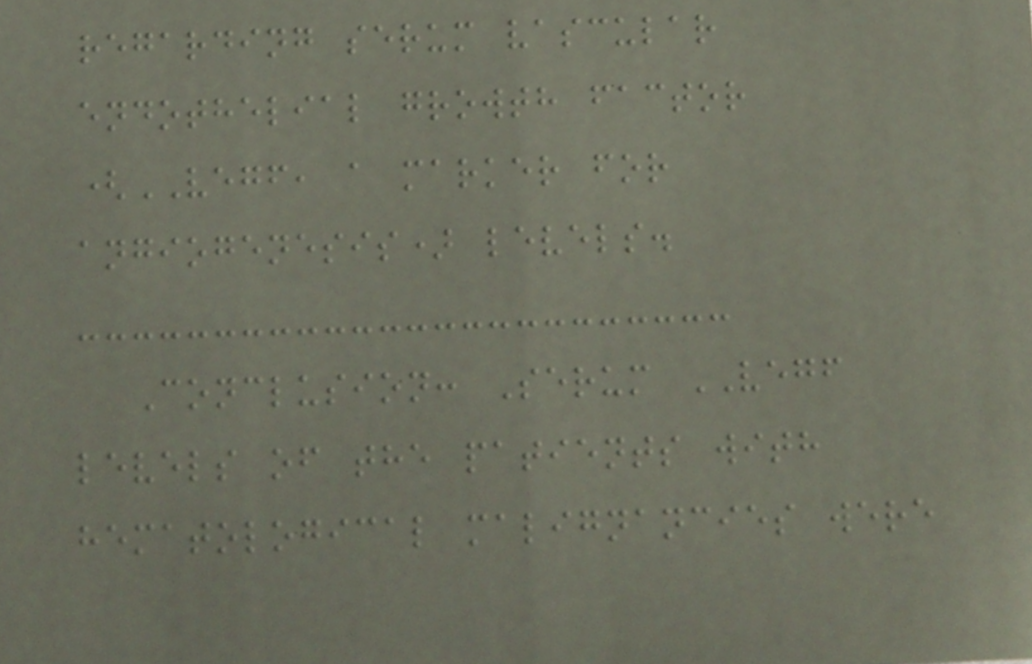regarding serum vascular
endothelial growth factor
(VEGF, a marker for
angiogenesis) levels.
Conclusion: Serum VEGF
levels of the patients with
hematological malignancies were
